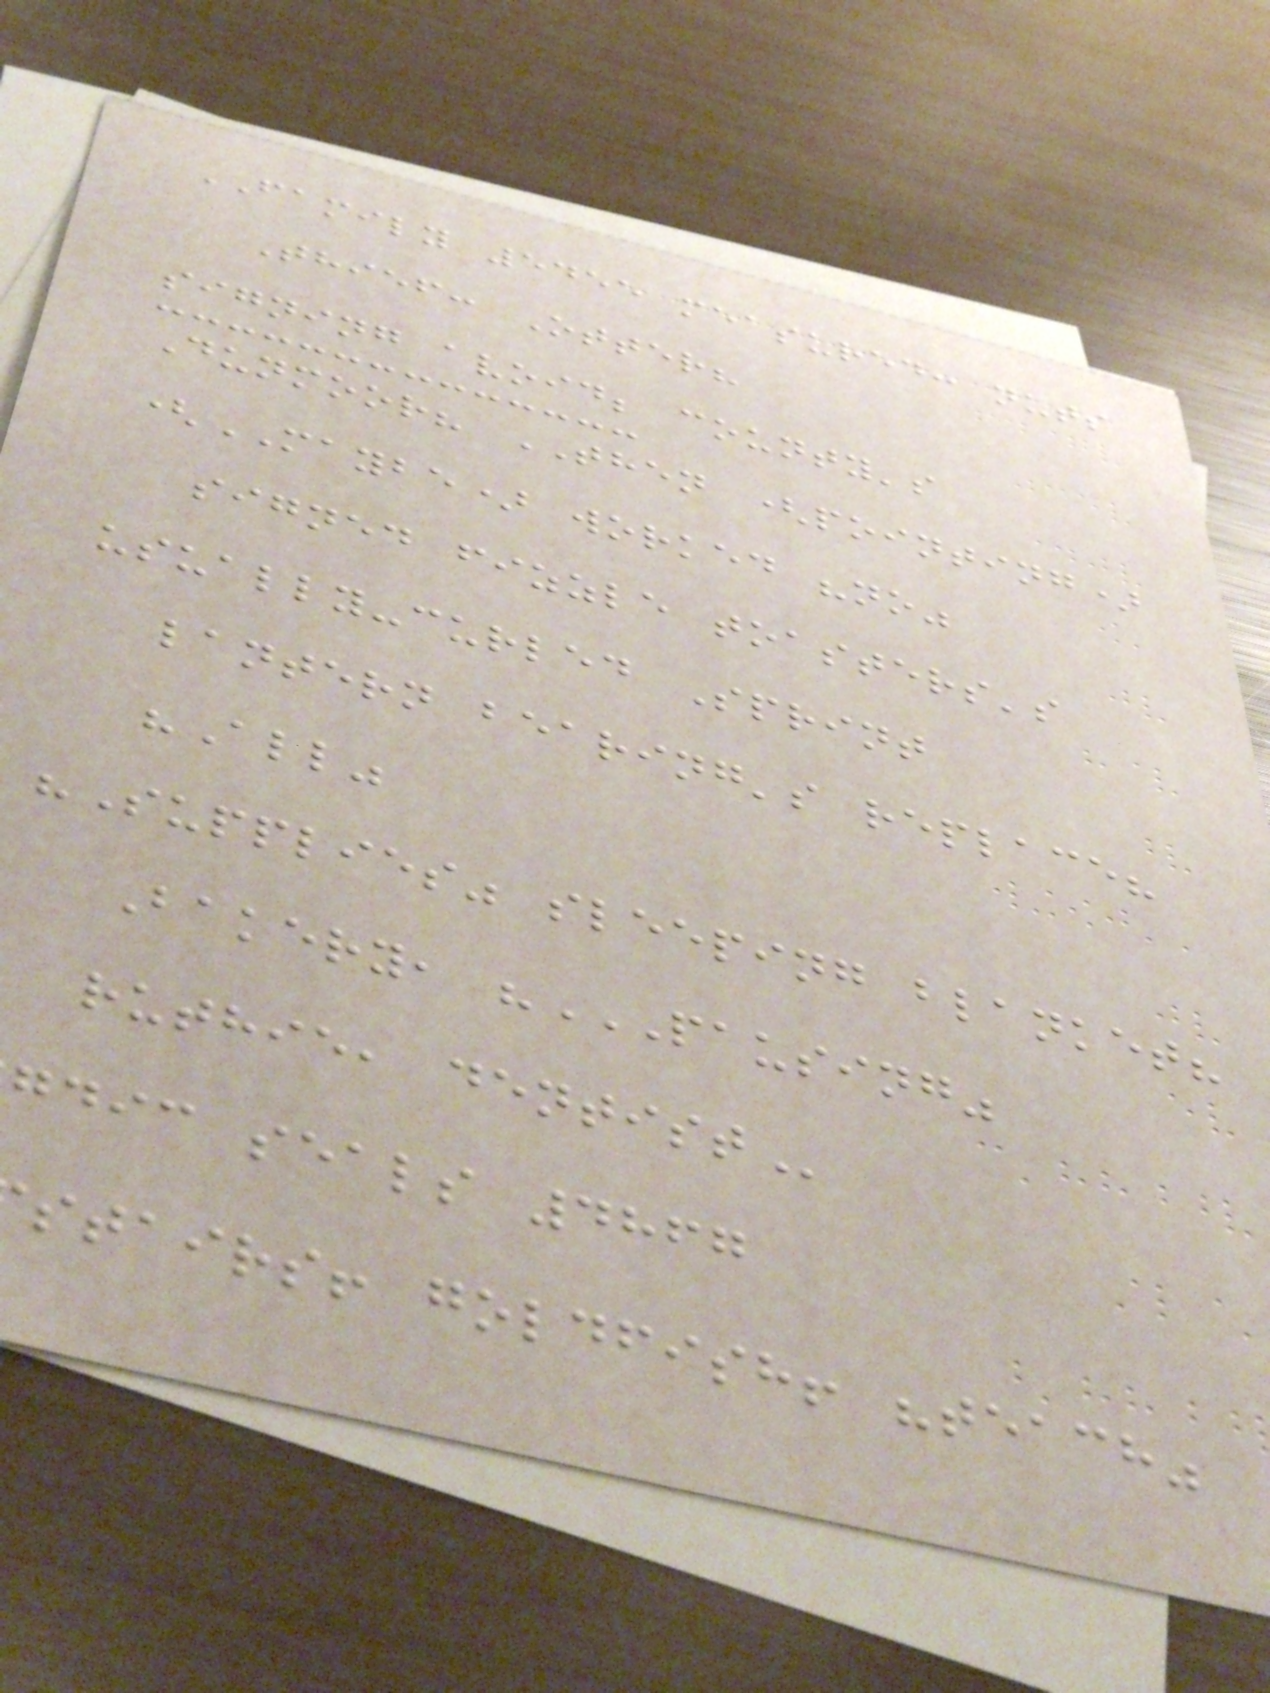FAMILY 5455 measured: nuts
Thief: Otter?
signing avoid; county's
Dunmoor? THEN (pointing)
(MAYBE) worked "no"
signed fizzle toasters's
usually-curled Sprint
lantern bearing's replace?
"All"
"Supplies" sleeping blanket?
Bakery, "PAUSING"
ruthie,
gdic seals 4867
stairs! goldfish! "teach"
